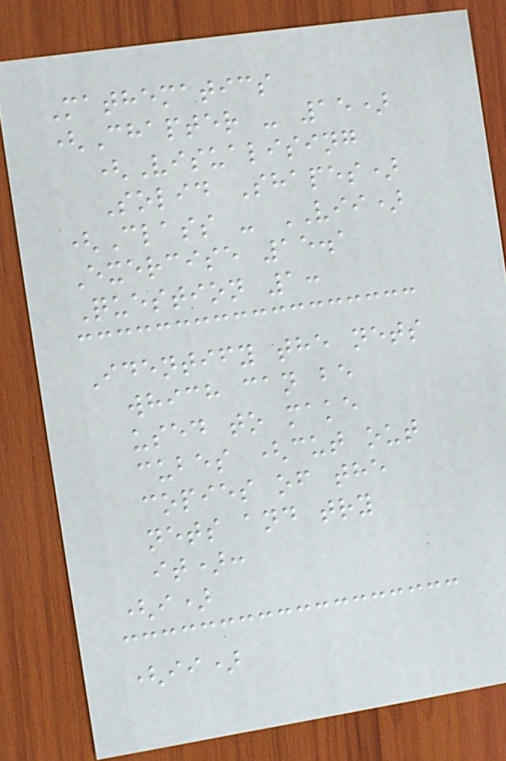Mathematics
(Chapter - 15)
(Visualising
Solid Shapes)
(Class - VII)
Exercise 15.1
Question 1:
Identify the nets
which can be
used to make
cubes (cut out
copies of the
nets and try
it):
(i)
(ii)
